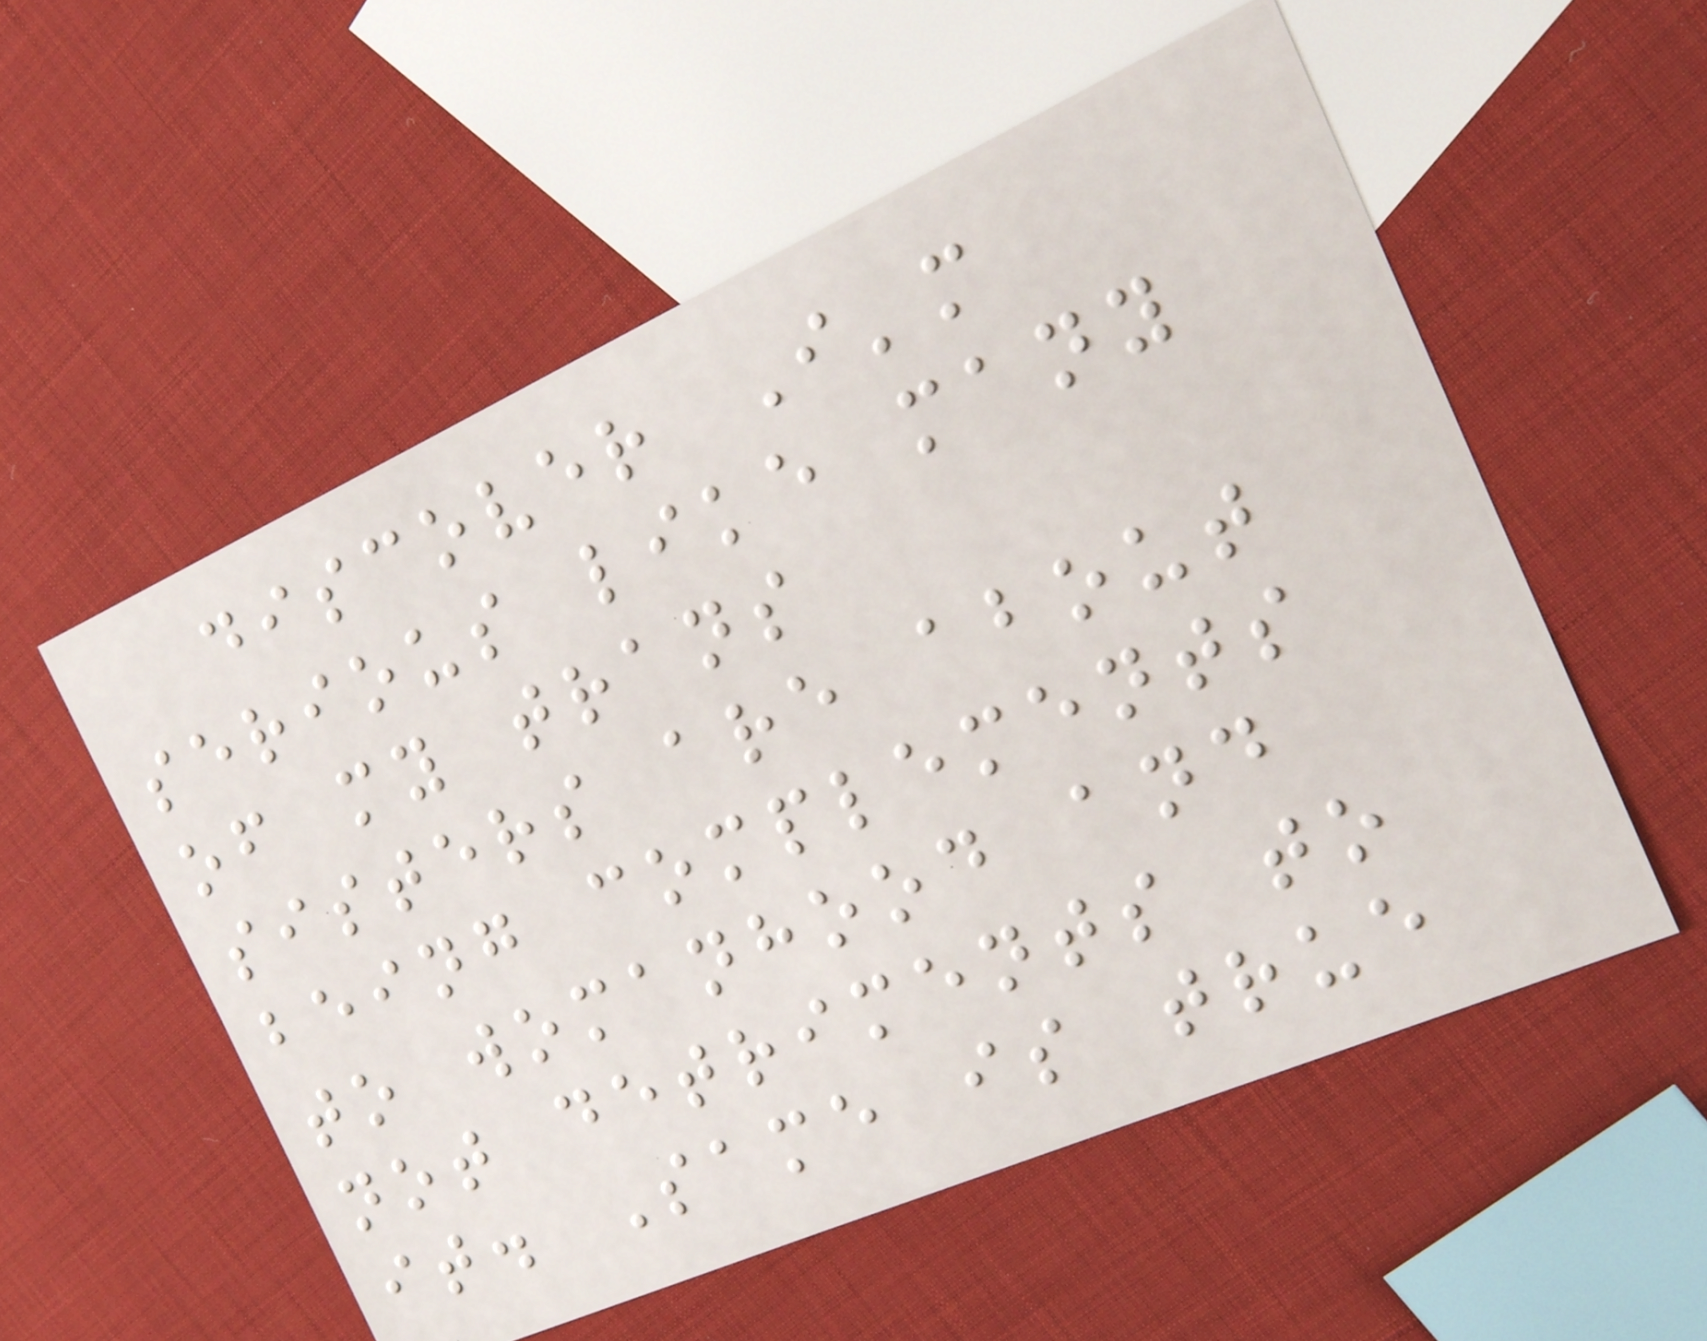discover I'm
serious like many
of my trans
sisters are about
being complements
to womanhood and
not detriments to
it. Same is true
